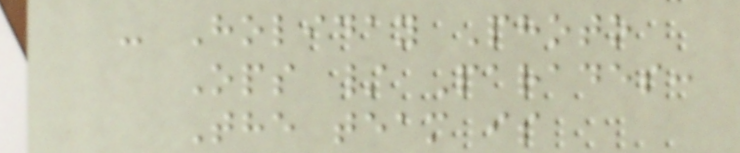- Holiday Photo
Ops / Parades:
The team is
